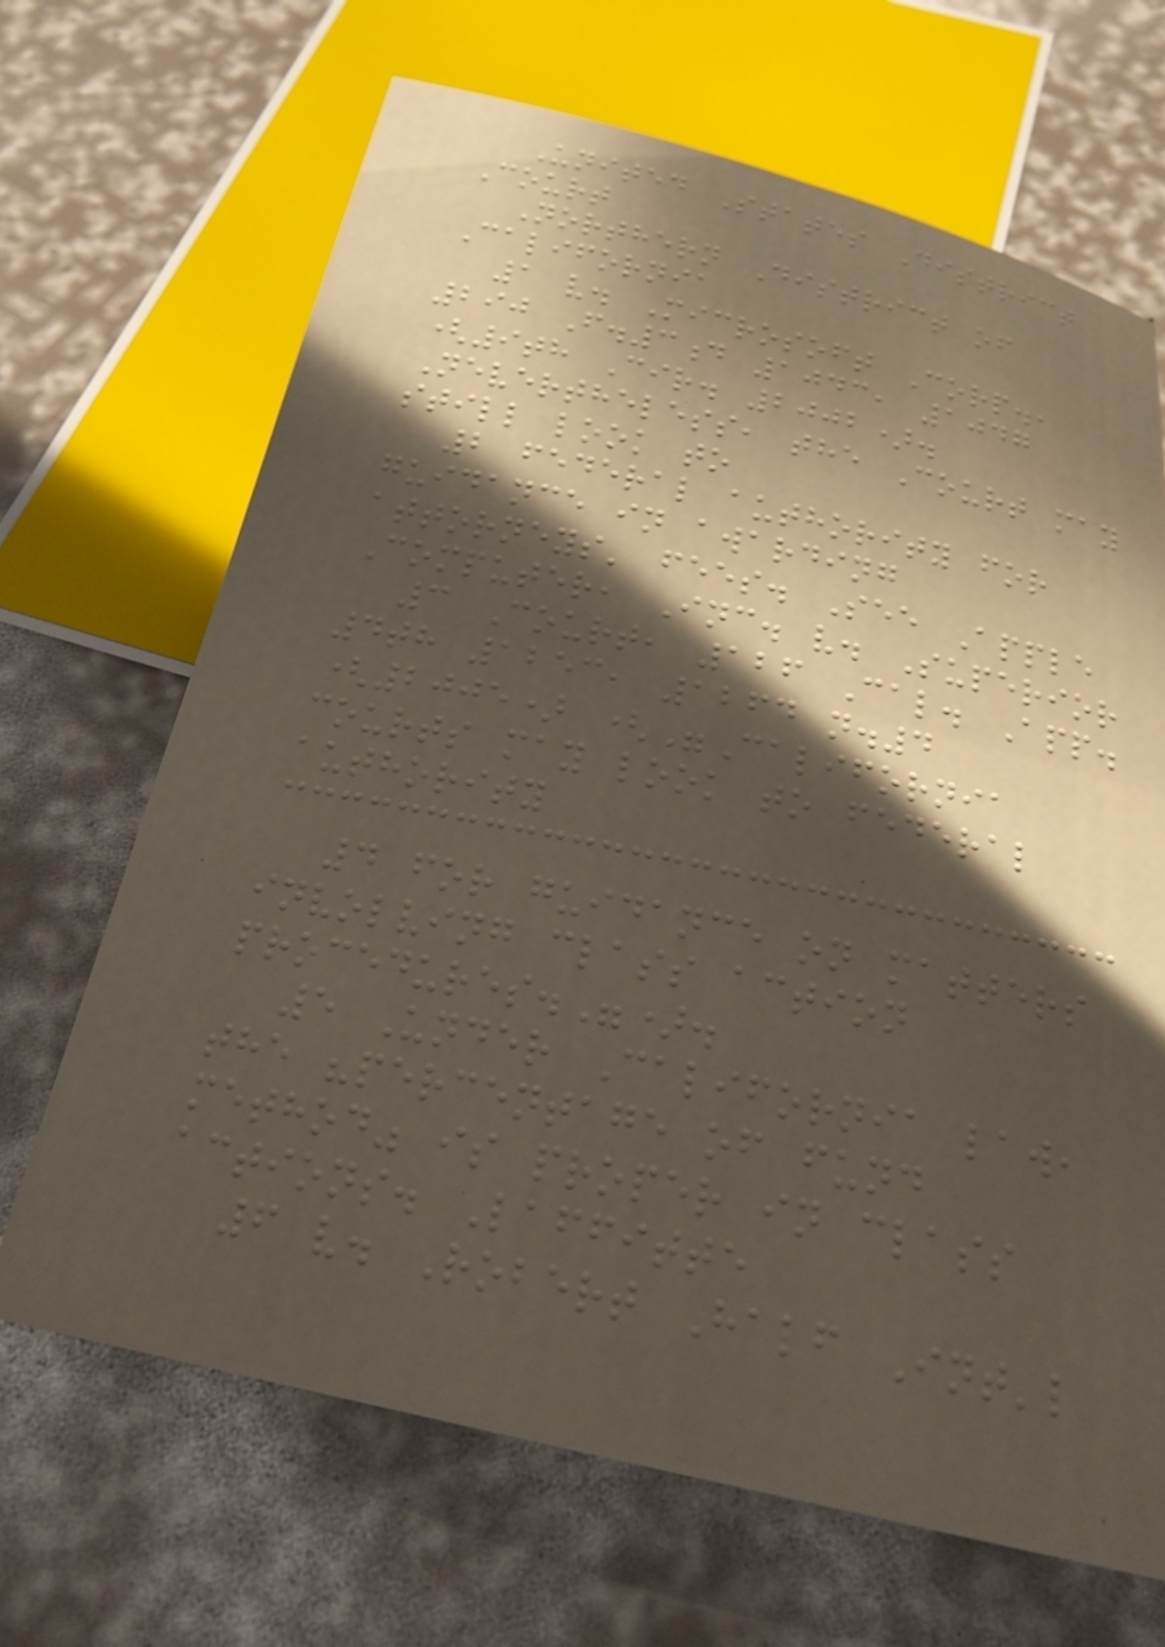United States District
Court
Northern District of
California
1 v. Microsoft Corp.,
290 F.3d 1043, 1047
(9th Cir. 2002).
Nevertheless, the Court may
still look to
2 federal authority for
guidance in awarding
attorneys' fees. See Apple
Computer, Inc. v. Superior
3 Court, 126 Cal. App.
4th 1253, 1264 n.4
(2005) ("California
courts may look to federal
authority
4 for guidance on matters
involving class action
procedures.").
5 Under California law,
the "percentage of fund
method" is proper in class
actions. Laffitte
6 v. Robert Half Int'l
